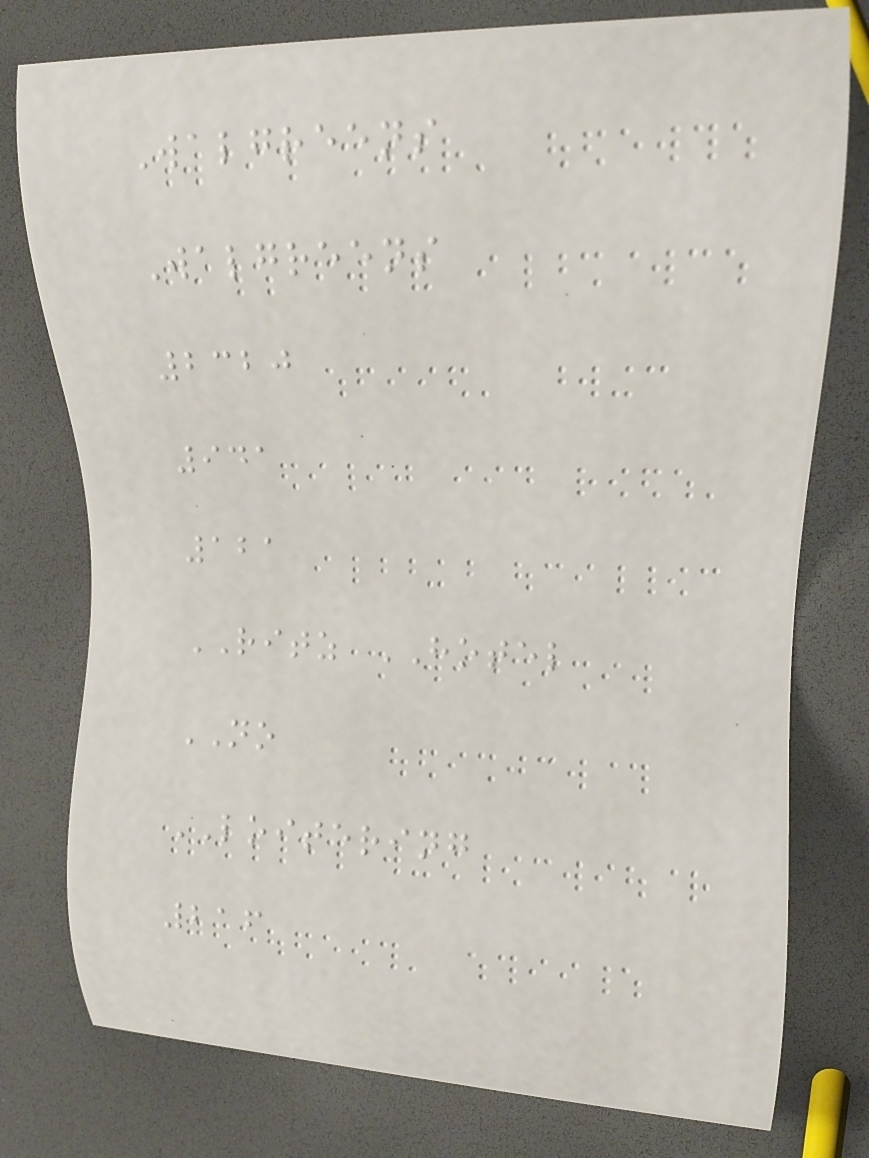Walgreens
Walgreens
2320
941
121
RITZ HOTEL
NO
LOITERING
216
